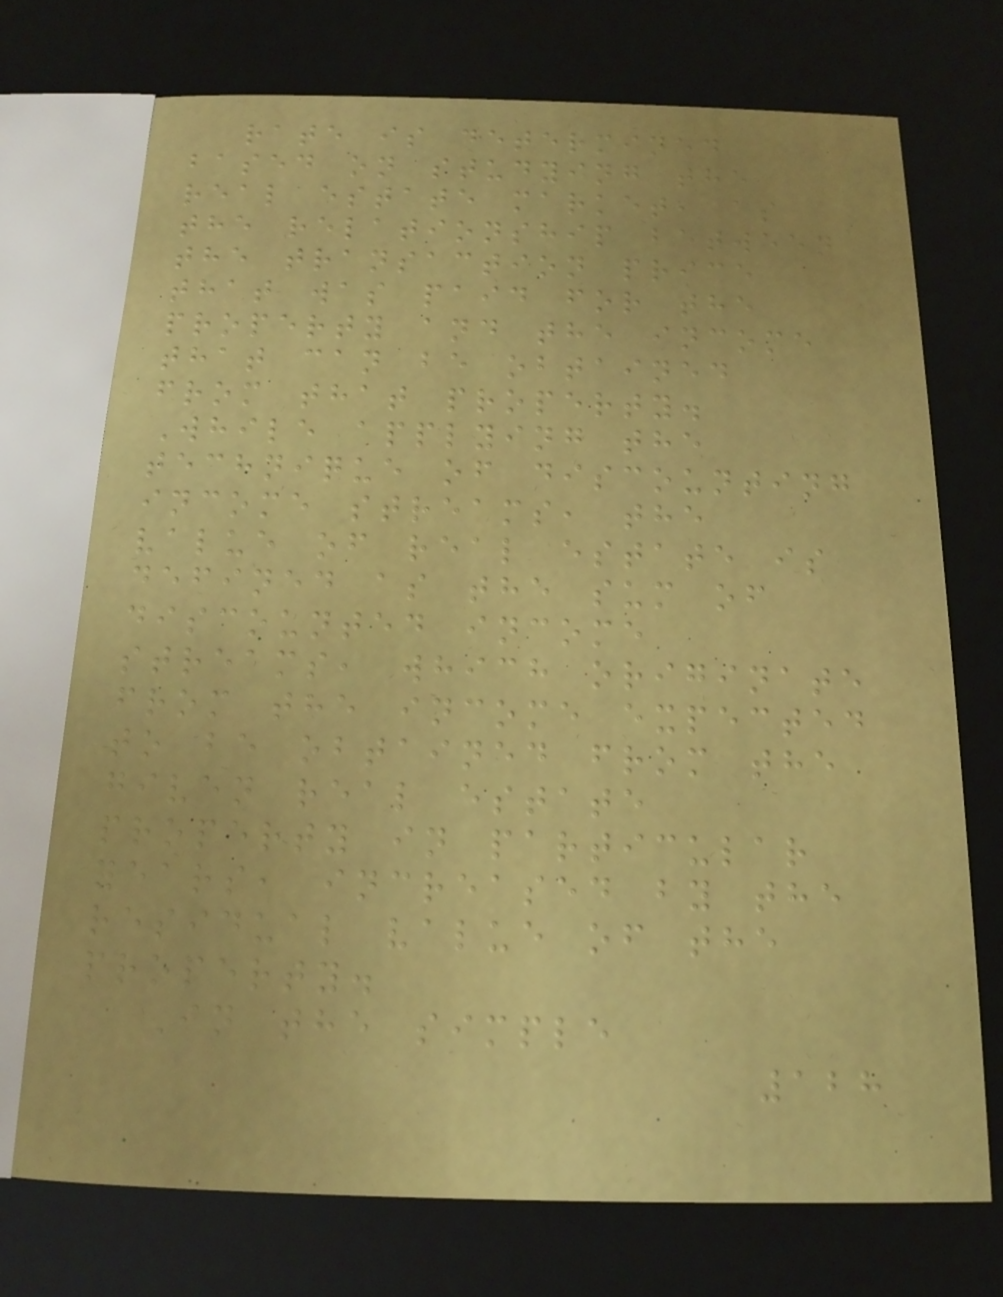rate is determined
based on studying the
real estate market, as
the relationship between
the transaction price
that was paid for the
property and the income
that can be obtained
from that property.
While applying the
technique of discounting
income streams, the
value of real estate is
defined as the sum of
discounted income
streams, which originate
from the income expected
to be obtained from the
given real estate
property in particular
years, increased by the
residual value of the
property.
In the simple
128
